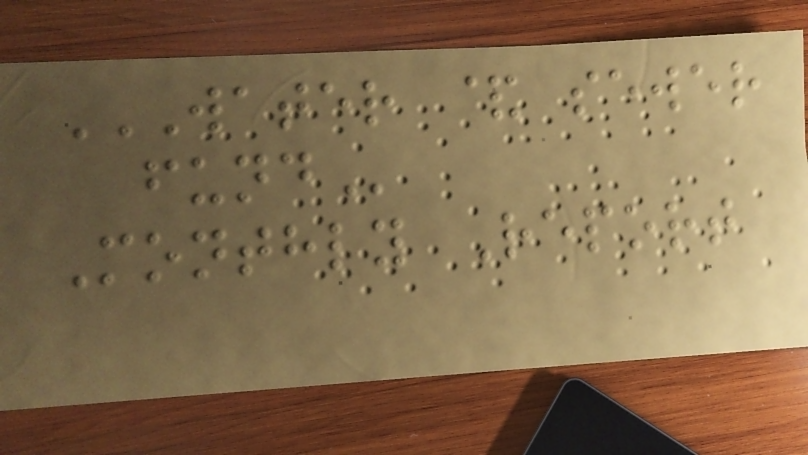WATER & SEWER
FUND
Monthly Report
